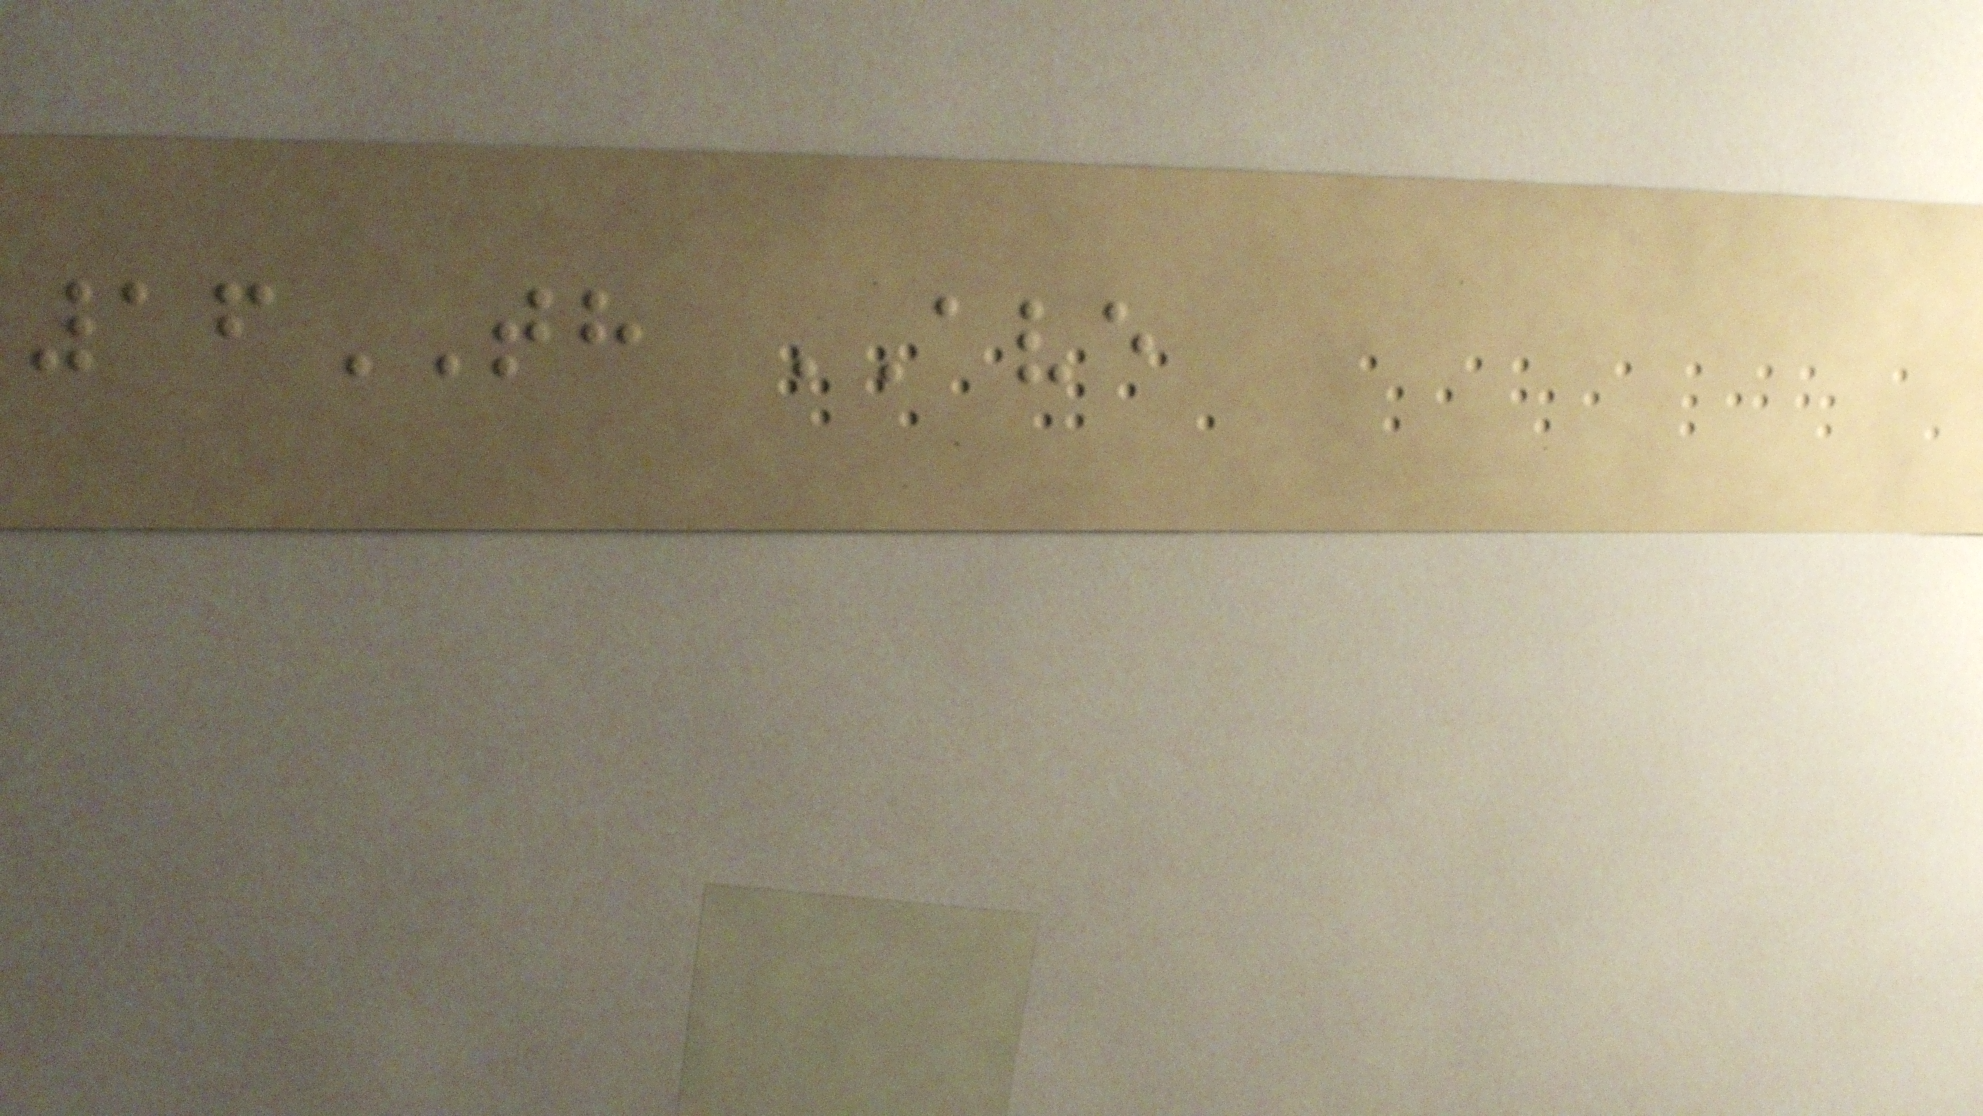16TH AVE
